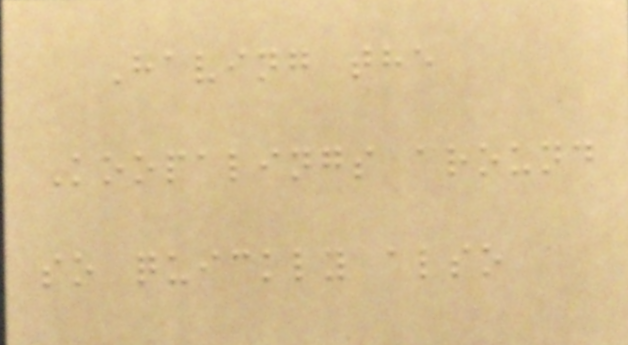Having the
Koopalings around
so quickly also
